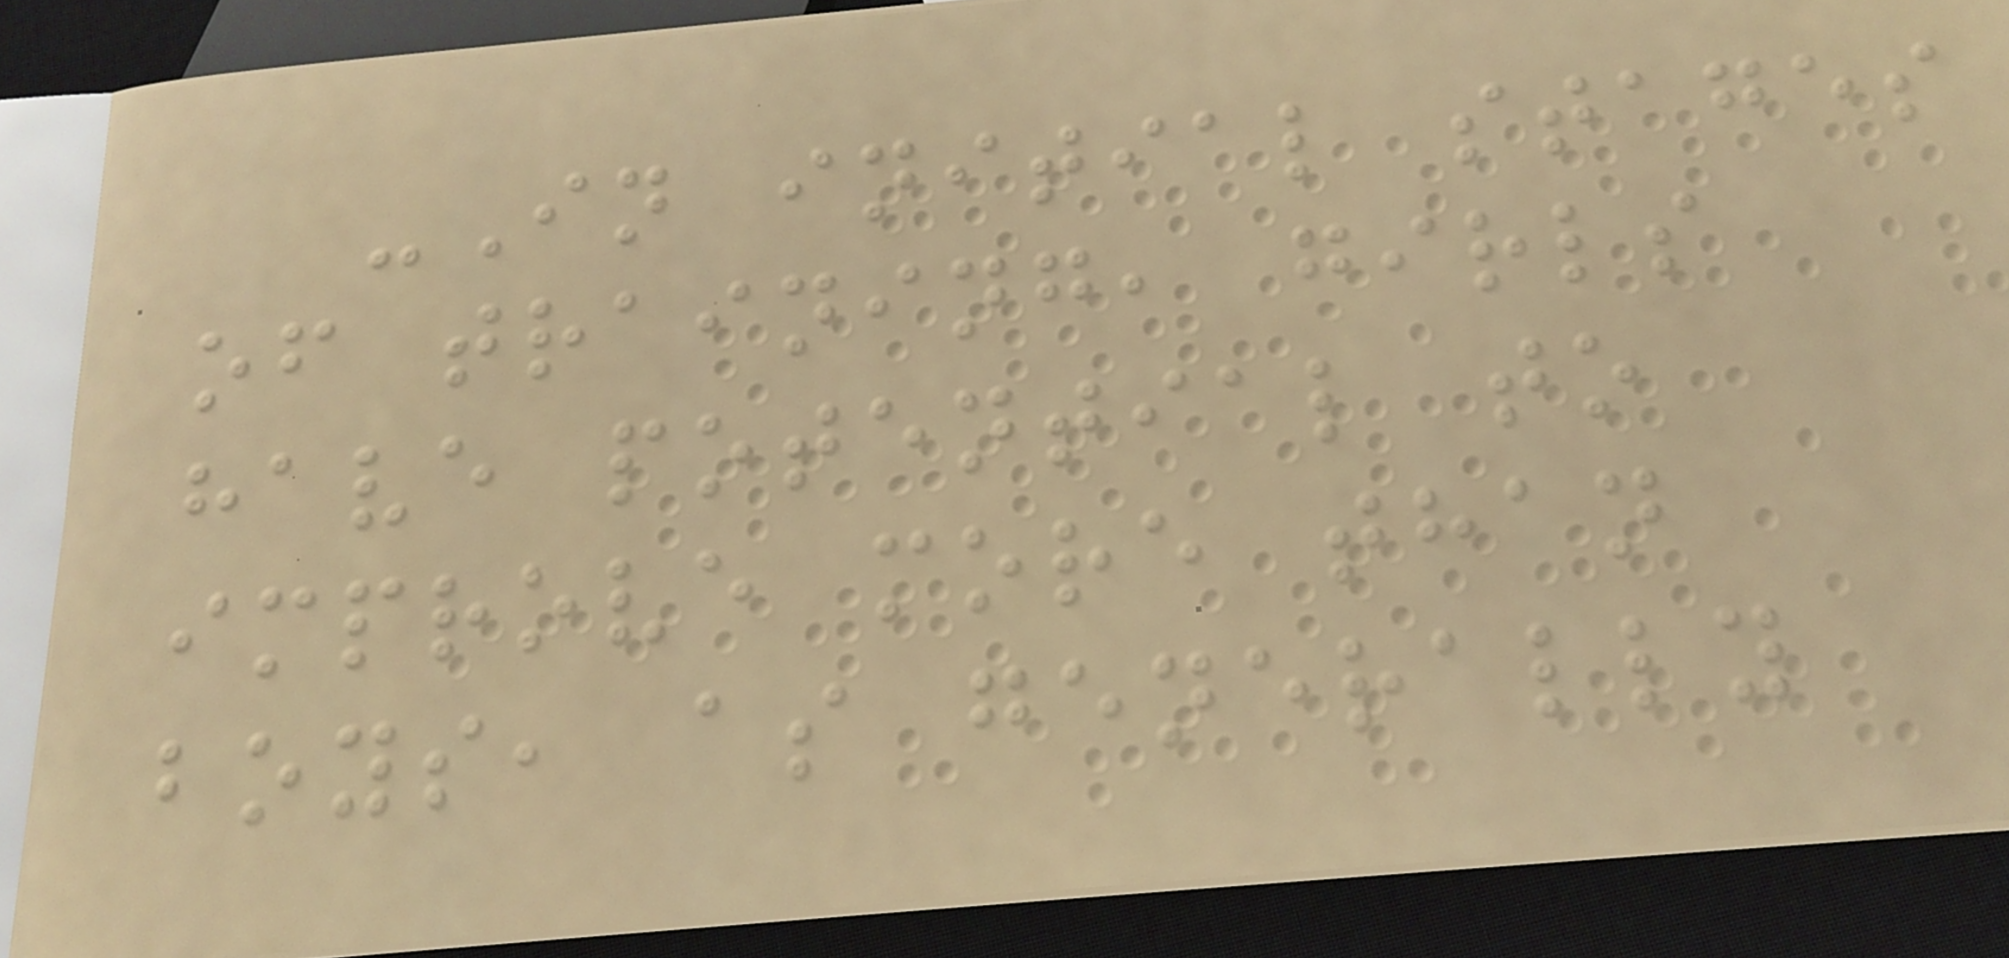-In initial stages
of training, girls
have potential to
improve more than
boys, as generally
